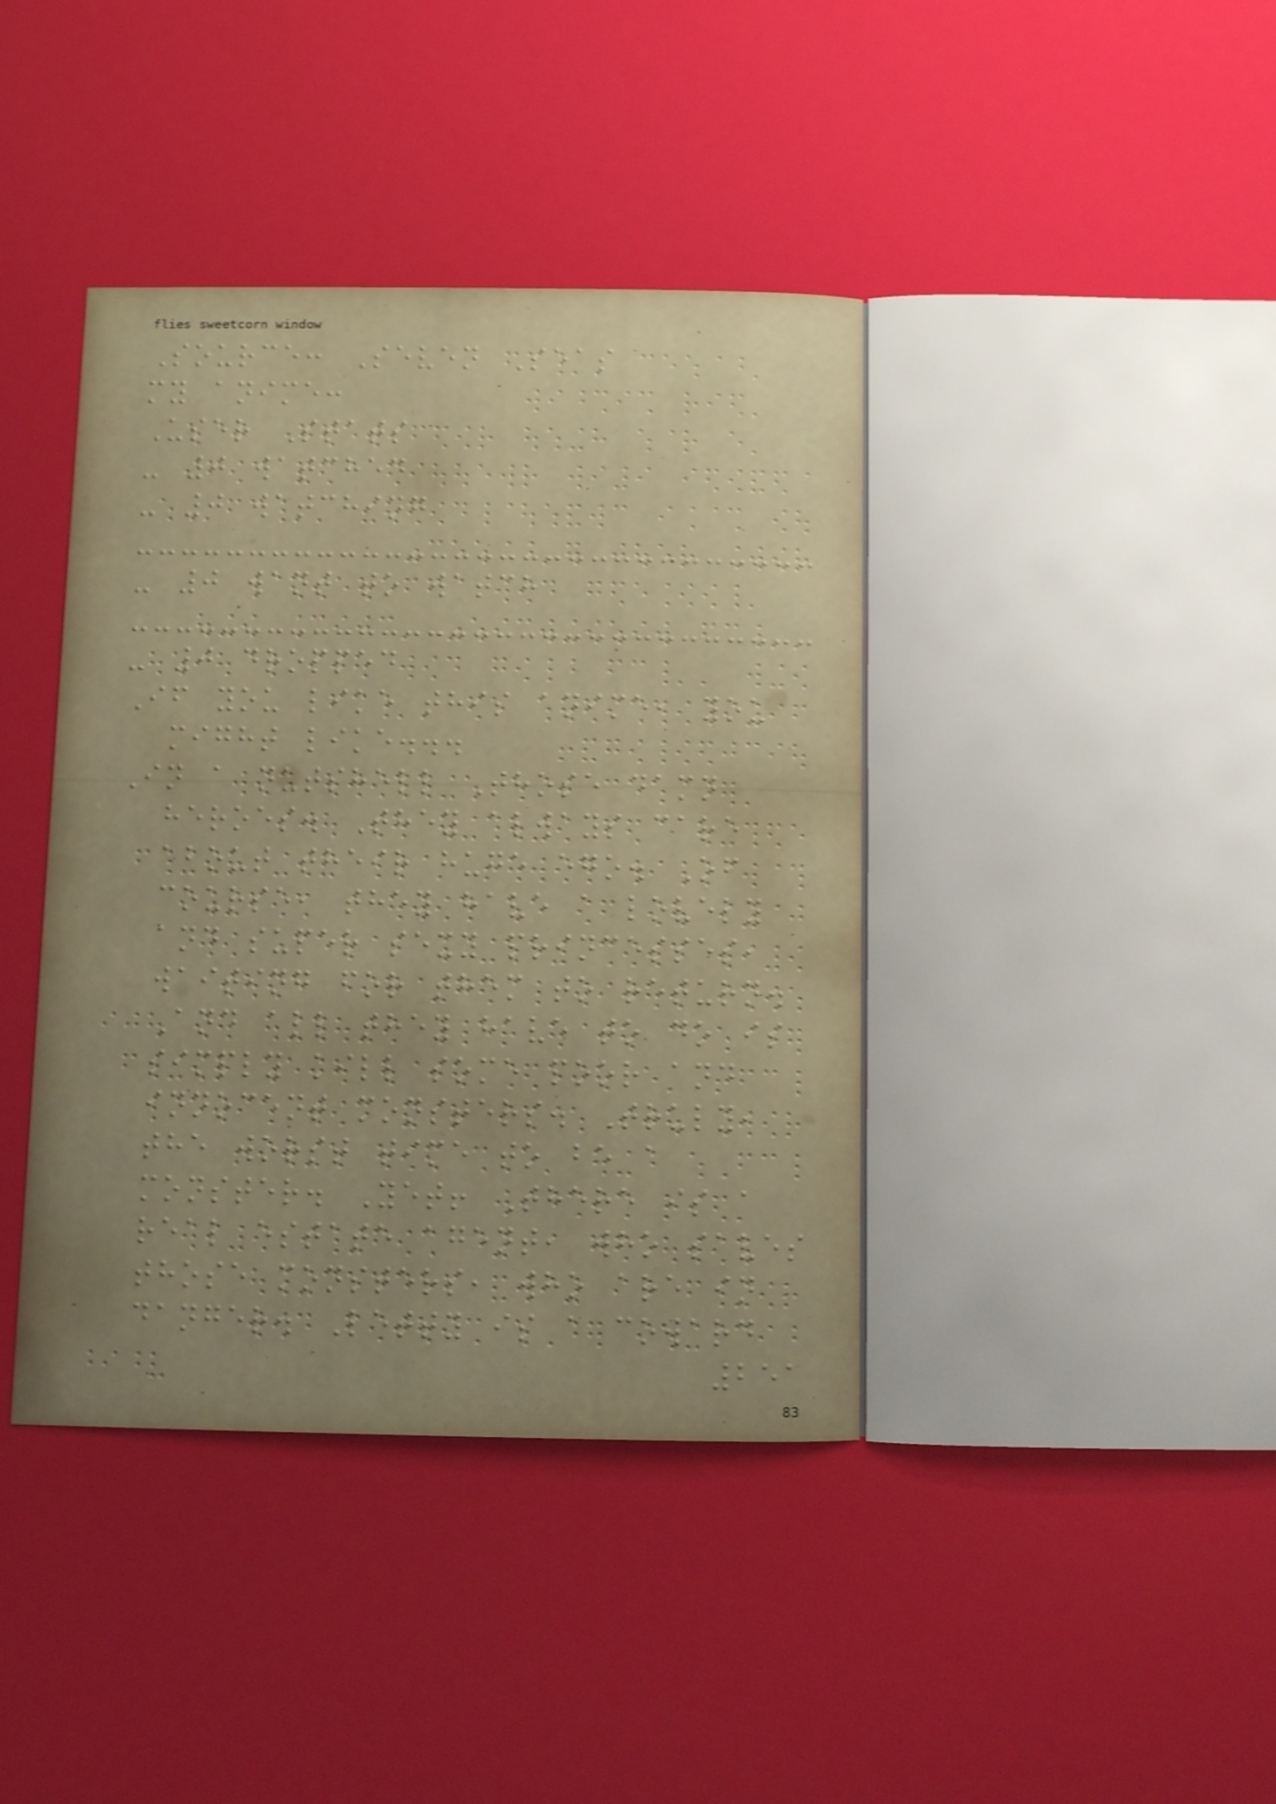Source: Seven Seas
my anime:
User Stats
- 0 watched
- 0 watching
- 0 want to watch
- 0 dropped
If you like this anime, you
might like...
In a nutshell Those damn
heroes. They always care
about their huge ego. Of
course, they have a lovely
and super sexy princesses,
waiting for them to return.
And all they have to do is
simply kill some poor and
innocent monsters. Truly,
the worst time to be a
monster. Yet! There is a
real estate agent, who saves
those monsters, who are in
danger. Letty is a coward
251
